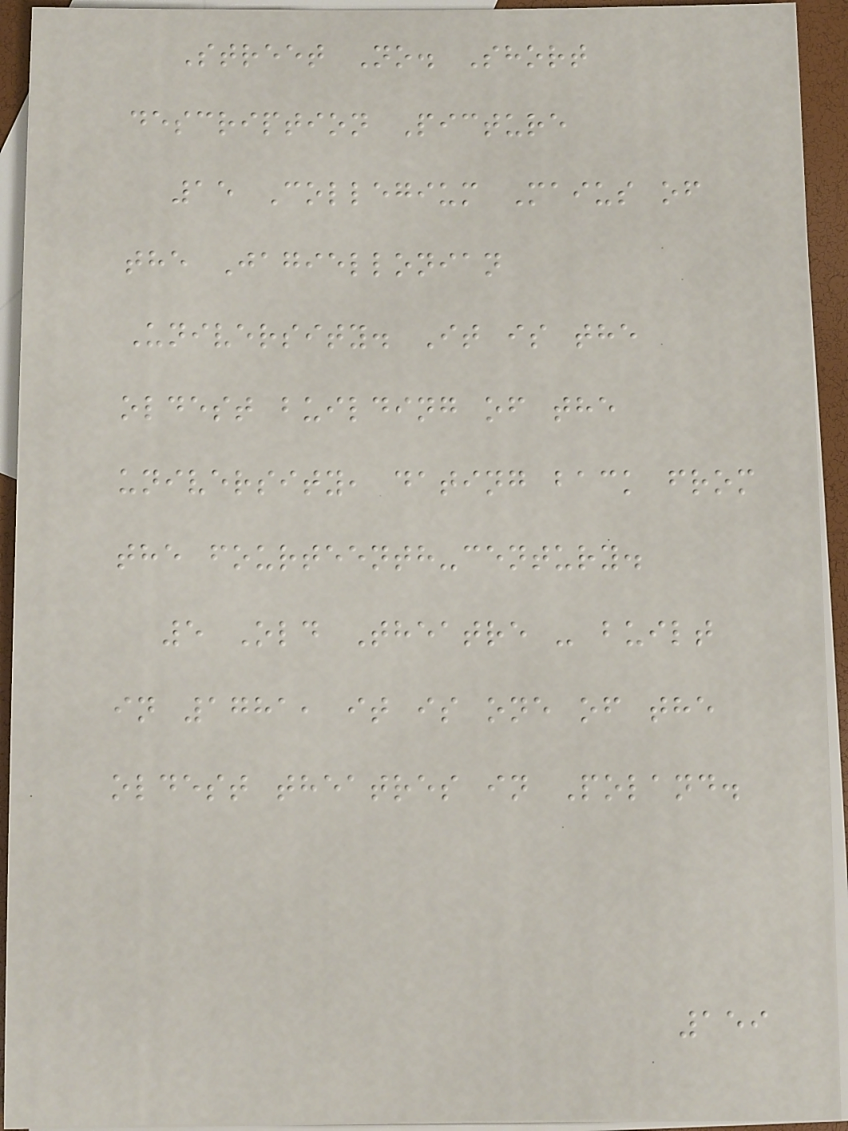Street No. Short
description Picture
15 Collegium Maius of
the Jagiellonian
University. It is the
oldest building of the
university, dating back from
the fourteenth-century.
5 Old Theatre - built
in 1781, it is one of the
oldest theatres in Poland.
159
